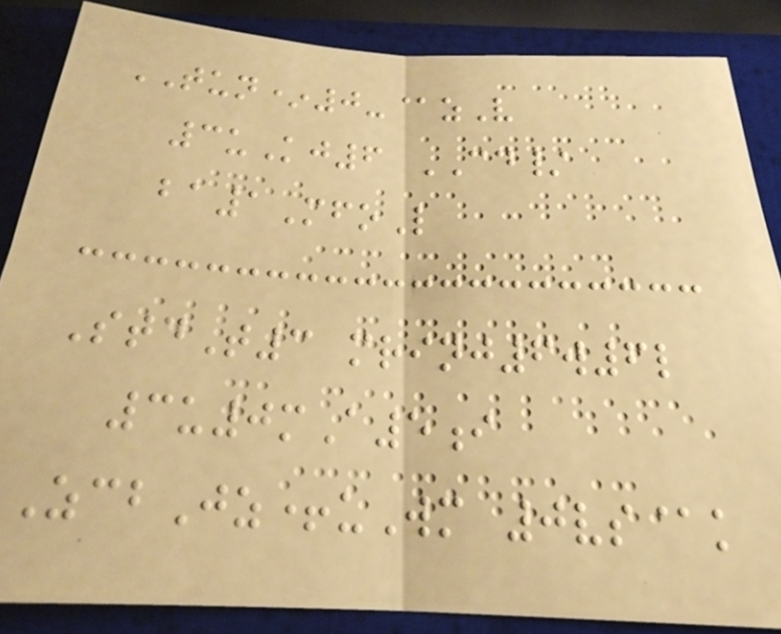TUN*0-@zV
3uKj6 CD/
ba1MfoL
StdT3 mrinj6w6l
3u0mA5i
ZcbJz+uWm 0vs@k
